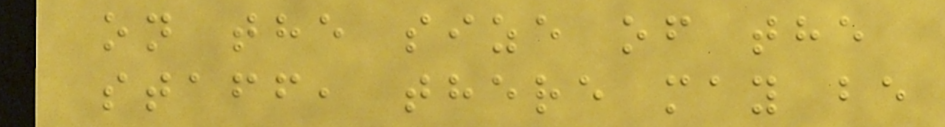on the size of the
staff, there may be
